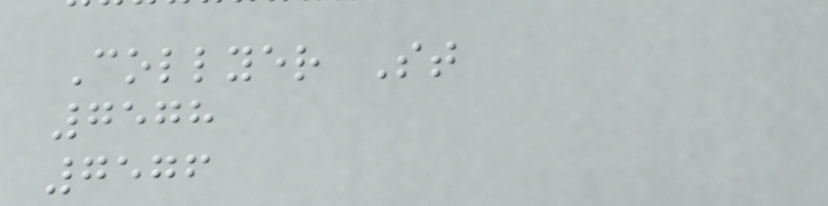Collyer St
7578
7576
